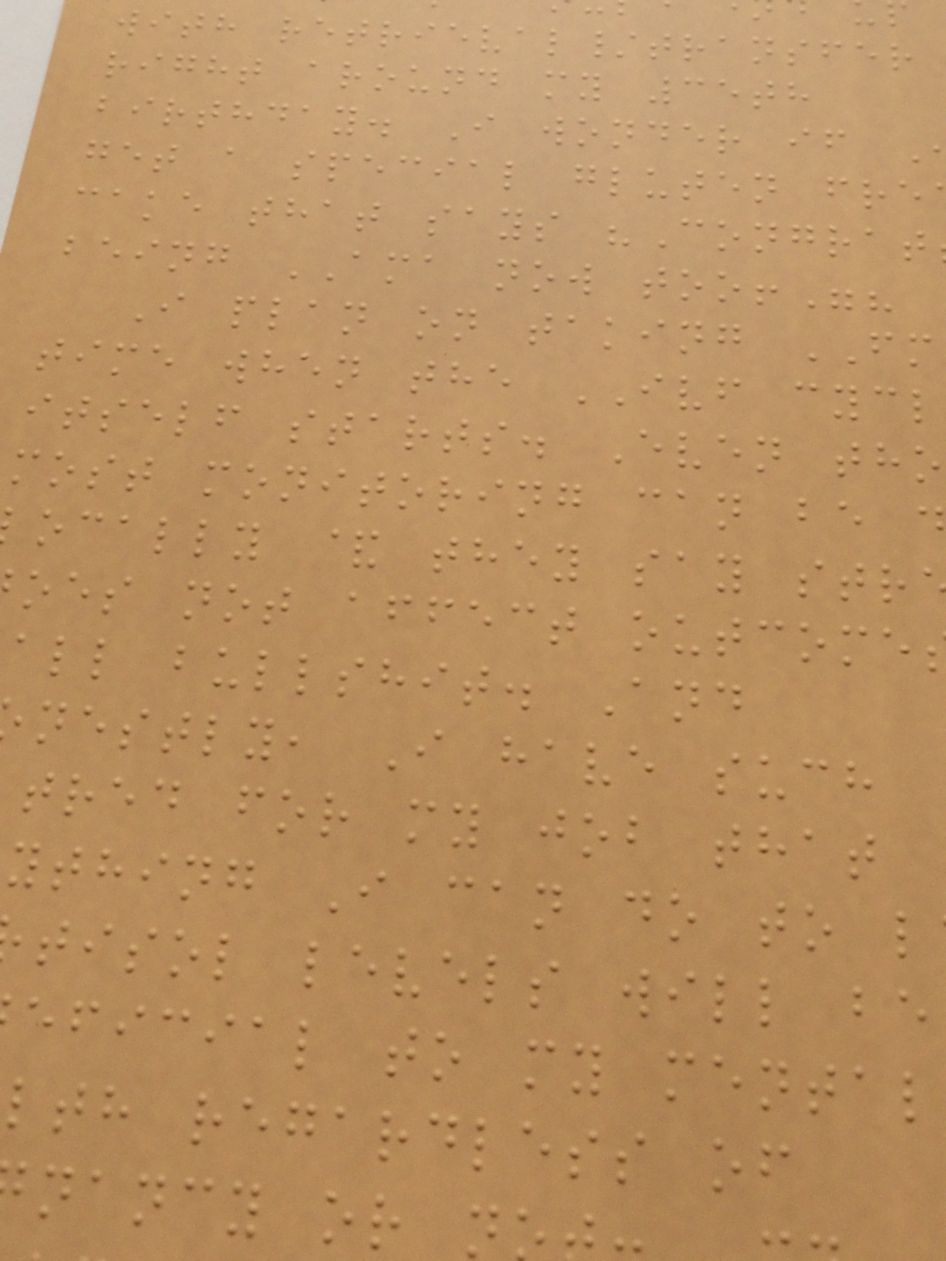with retrieval/transfer
right around my 35th
birthday. I wonder if
get a special gluten fre
cake that says "Congrat
being AMA now too!"?
I plan on taking FM
time when the IVF cycl
itself starts. Even tho
most monitoring can be
ocally & they say str
oes not affect outcome
all bullshit. And
nestly, I have such
tred for my job that
ything I can do to l
tisol levels will be
eficial to my mental
lth regardless of
nancy or n
